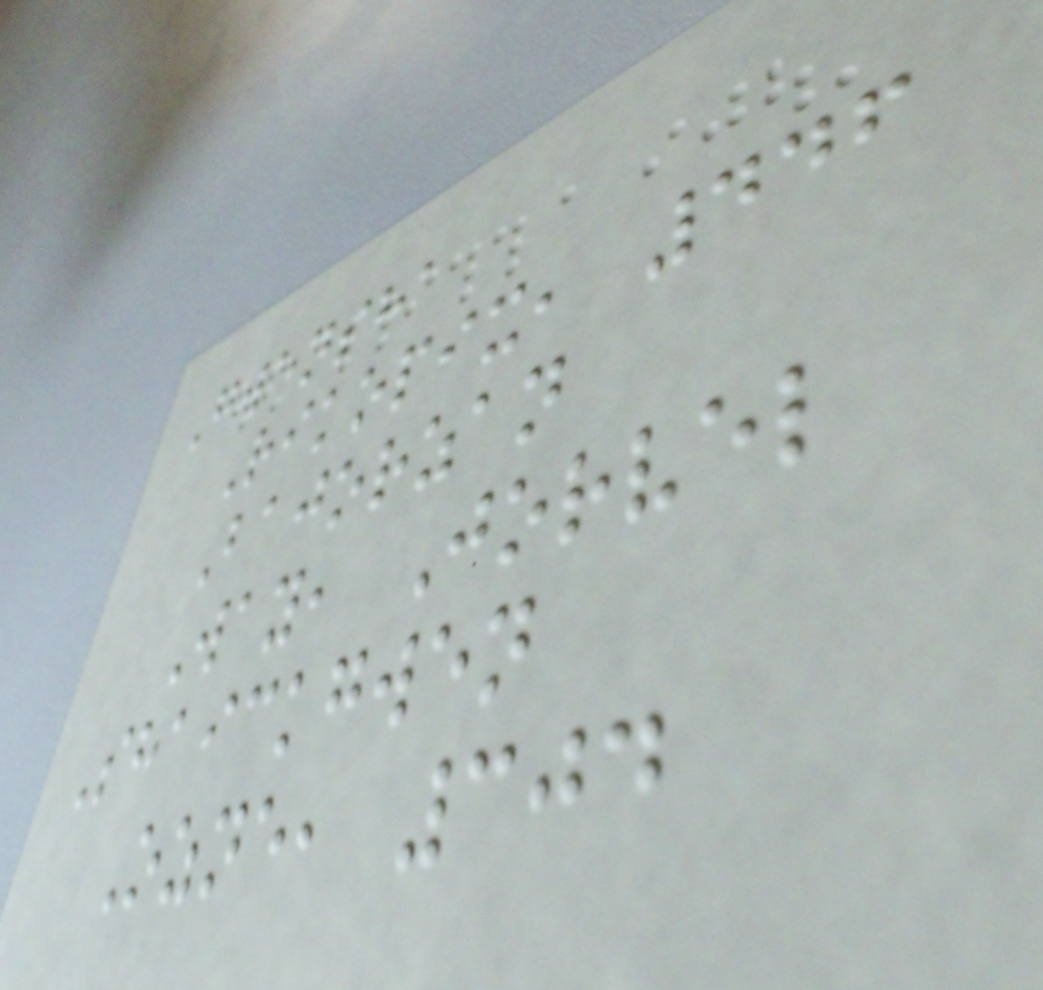Gwensha
Rikopix, 446
Bajorzan
Way, Jorvel
Shaickgwen
Ozne, 304
